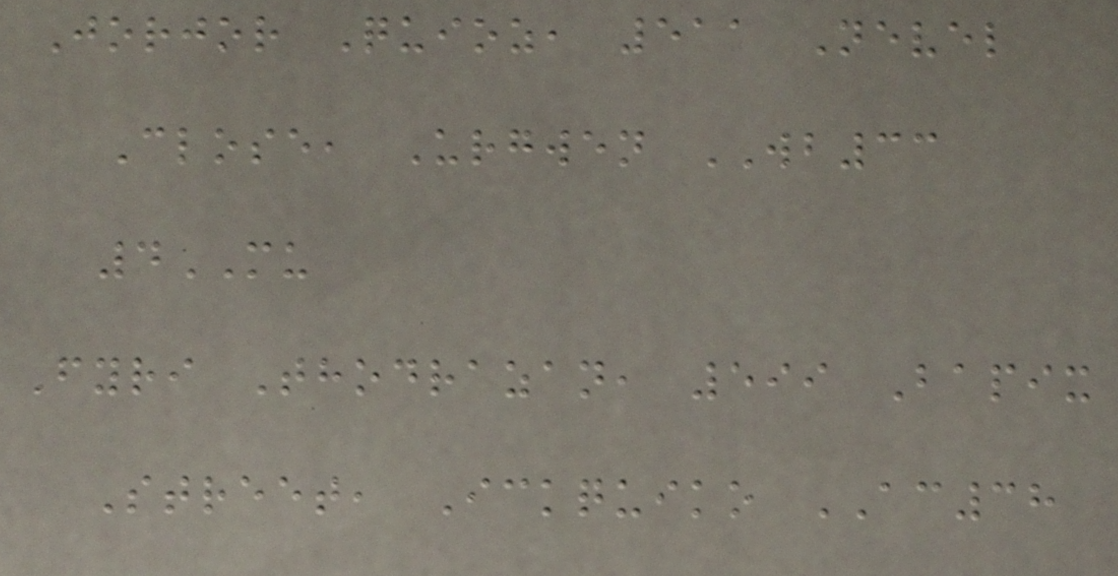Jorjor Quioz, 511 Nevel
Close, Urgwen WB33
4MU
Fyri Thodrazan, 599 Bapix
Street, Ickquiko AC38
